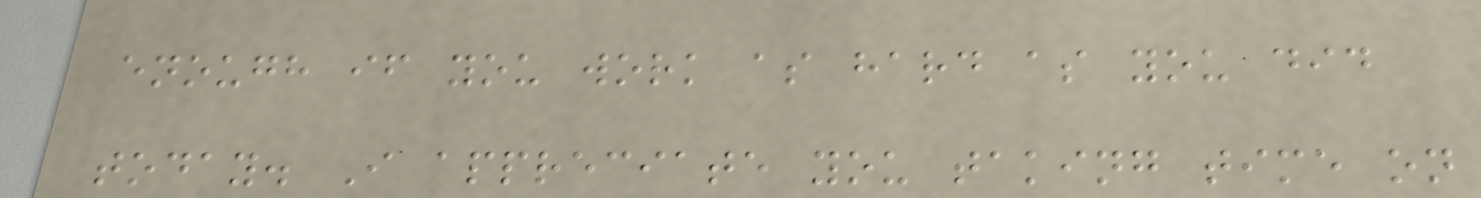enough if you work as hard as you did
today. I appreciate you taking time on
